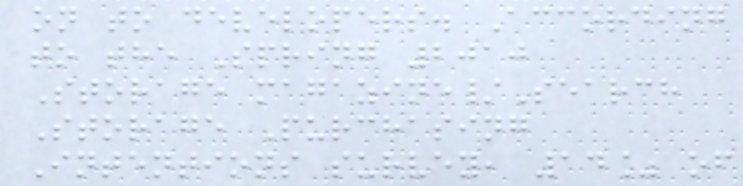on to developers. According
to the Spring 2010
Storage magazine/Search
Storage Purchasing
Intentions survey, 14% of
